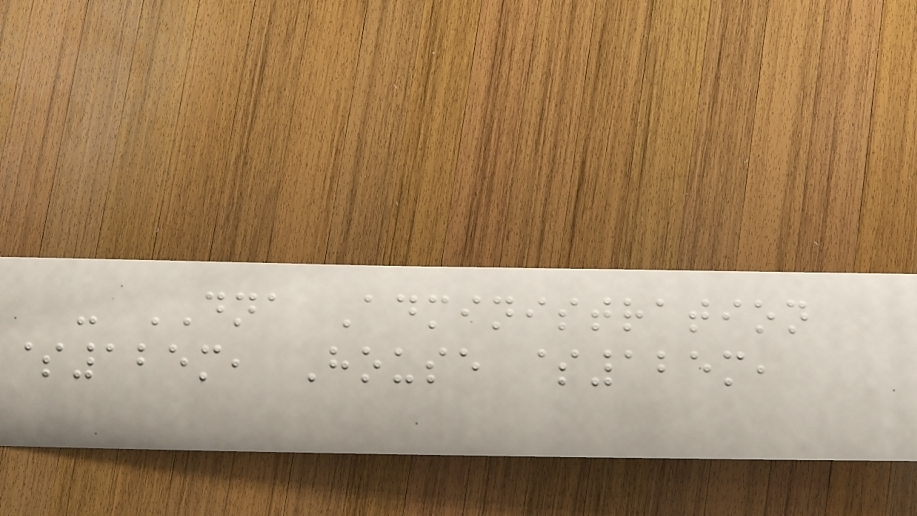- DNA Administration
$125m, House $125m,
